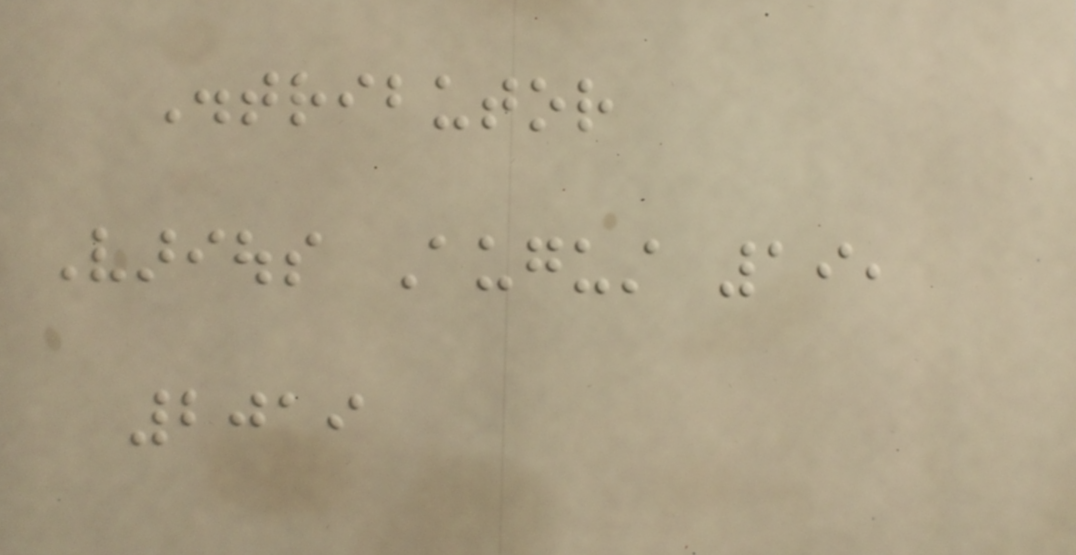Distributor
Various August 19,
2019
